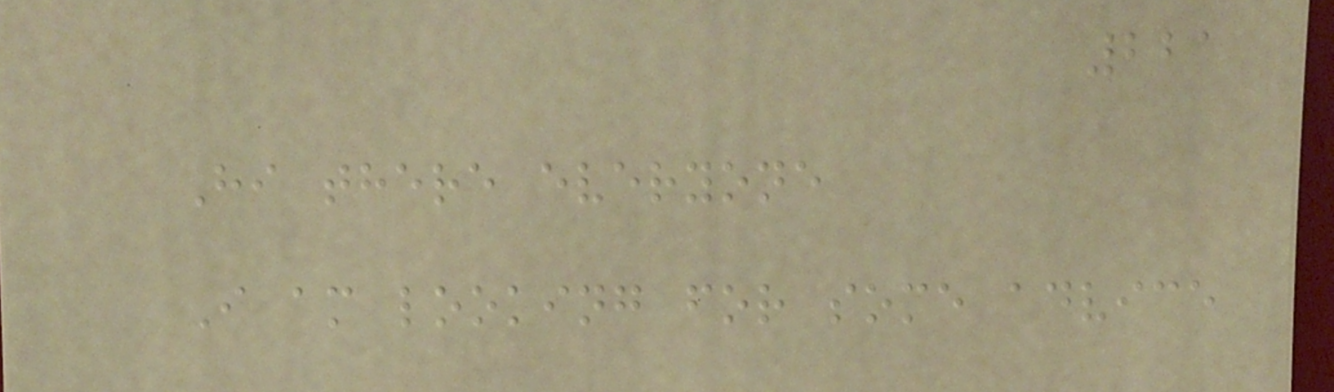221
Hi there everyone
I am looking for some advice
